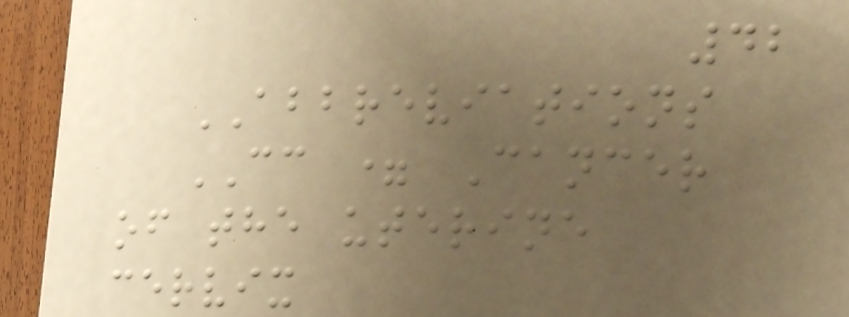42
ABBREVIATIONS
CC = Cancer
of the uterine
cervix
